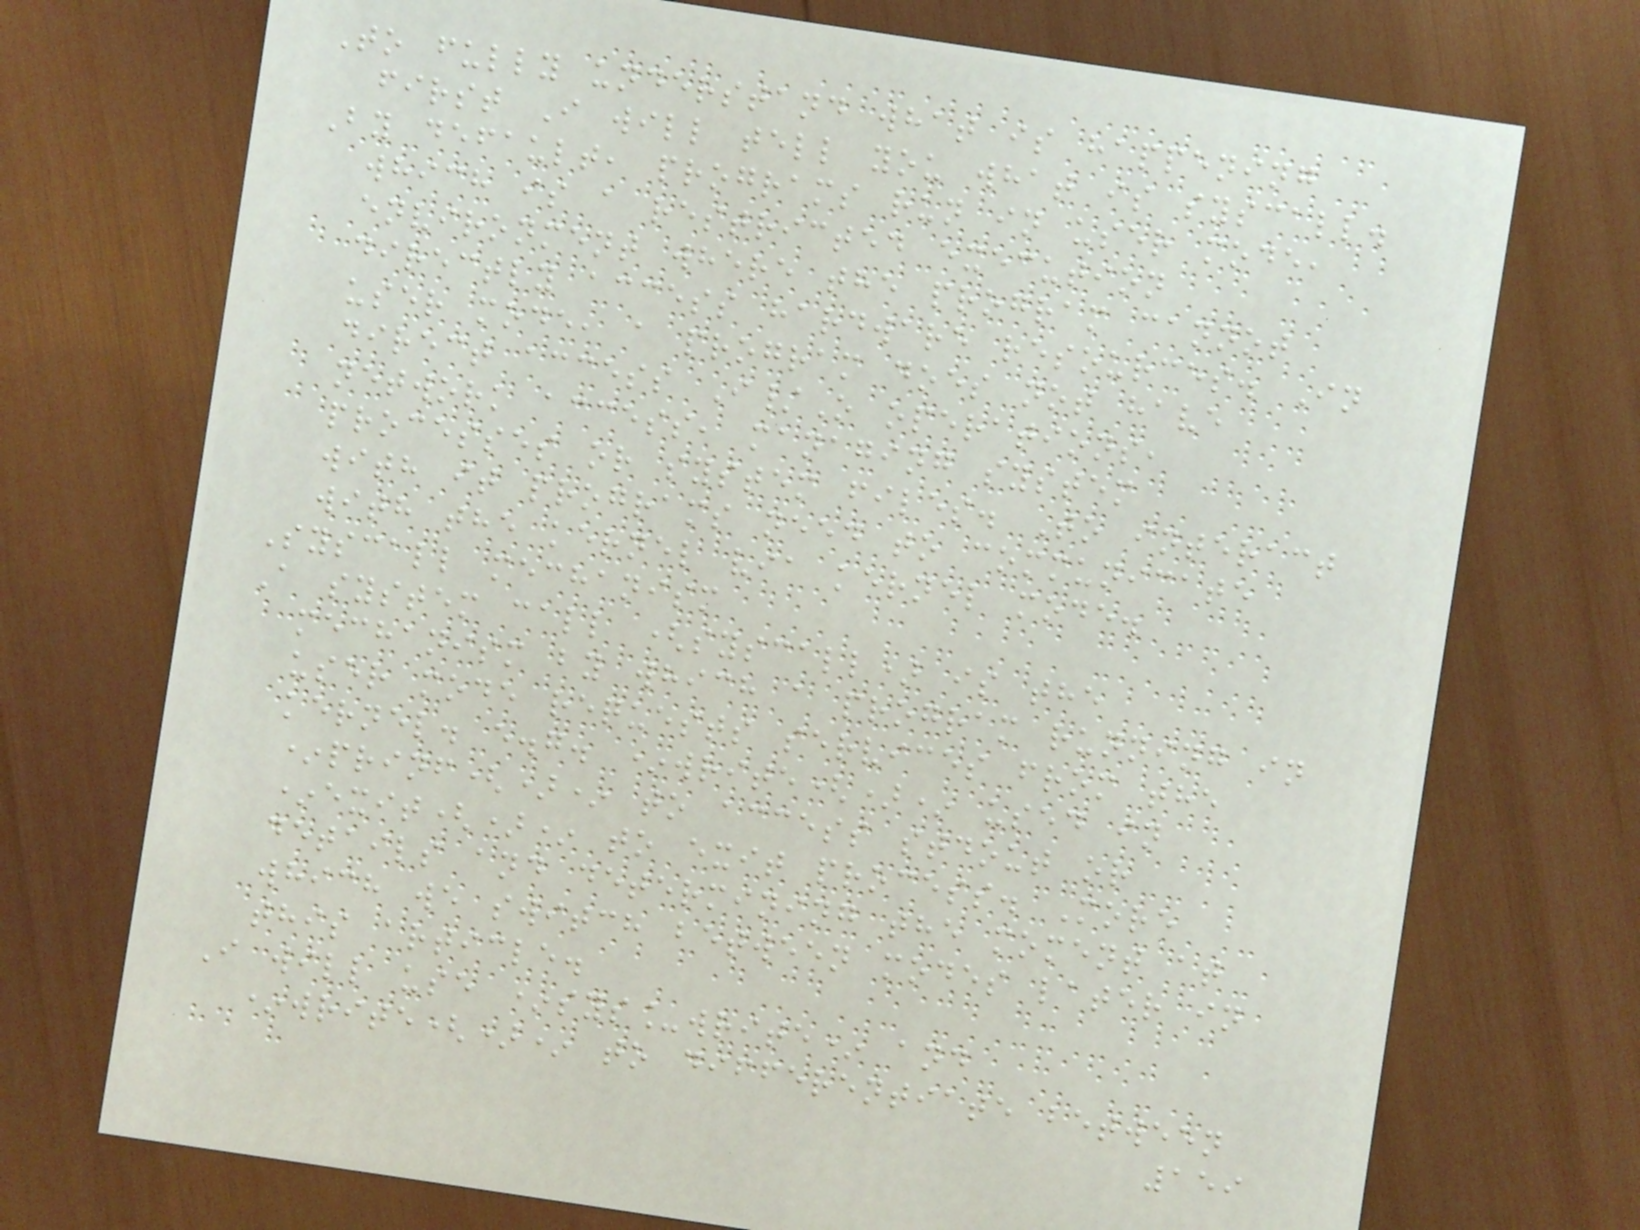To fully understand what is happening
first I will tell you what is syscall.
By default, programs run in user mode,
which is a restricted execution
environment where the program cannot
directly access hardware resources. In
user mode, a program does not have
direct access I/O operations,
network access, managing system
processes or system files. To interact
with it programs need to communicate
with the kernel via kernel mode.
Syscall mechanism
A system call (syscall) is the
mechanism by which a program running in
user mode requests services from the
kernel. e.g. *write()* used in
*prinf()* to access stdout or
*exit()* to exit process. More
details and determining the moment at
which we switch between modes later in
this article.
I will use *sys_write* and
*write()* to differentiate between
159
